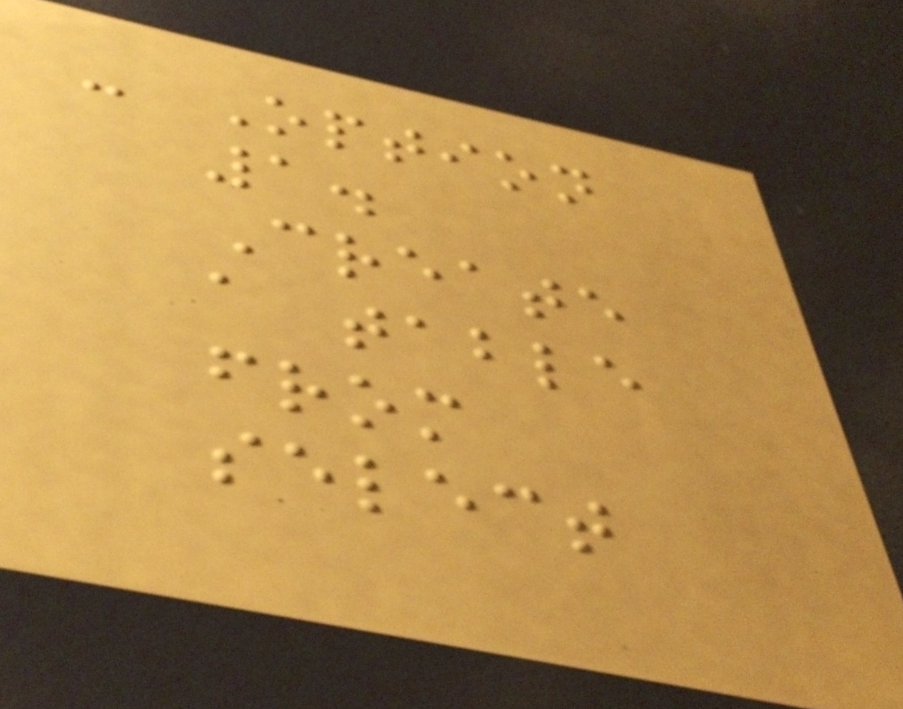- Option
1.
Create
a table
from
select
